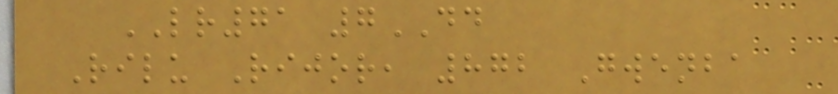LR71 7DD
Rilu Rijor, 872 Gwenba
